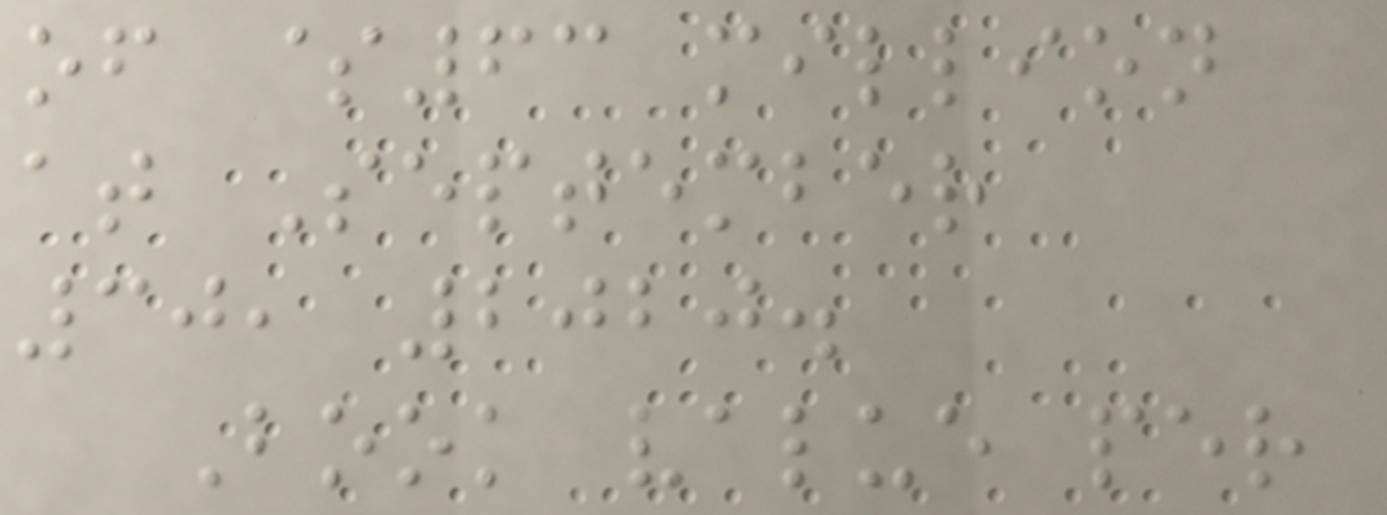of $63 million
at September
30, 2020.
Book value per
